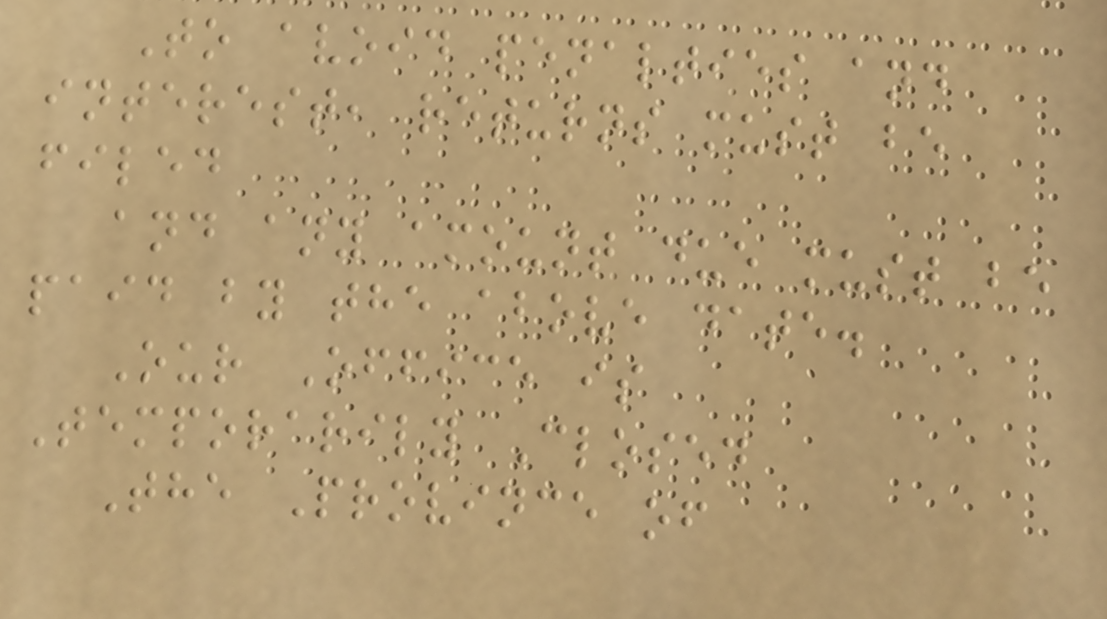To avoid penalties and
interest, returns must be
filed
and any amount due must be
paid by the above date.
Our Office is
Temporarily Closed
The Province of
